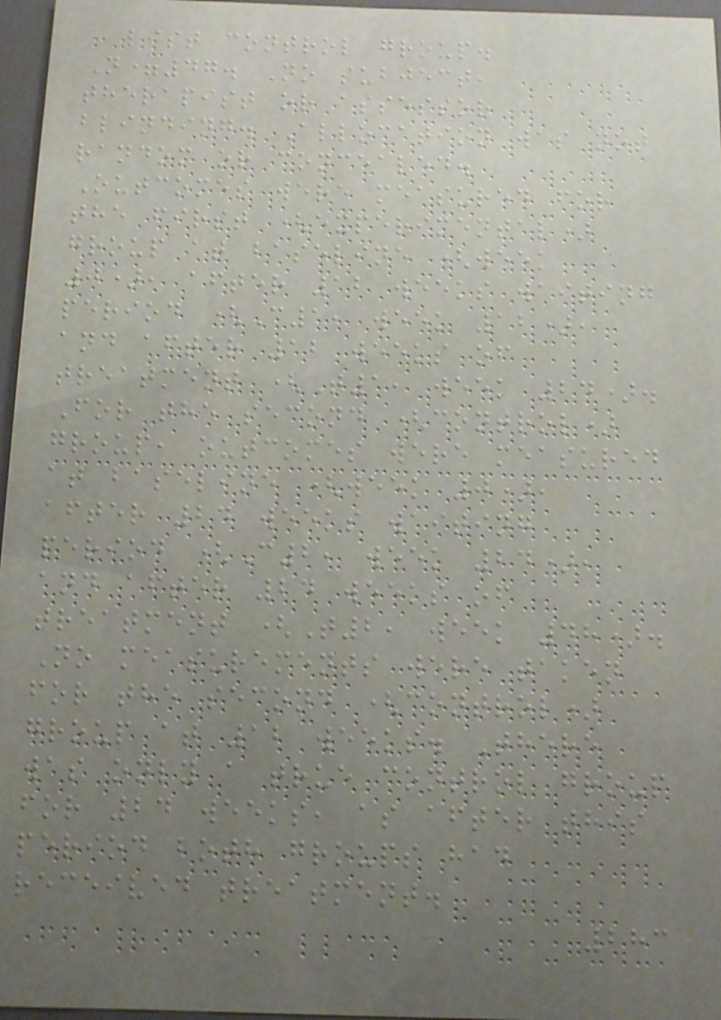list control group.
N=47. No subject,
therapist or assessor
blinding. Allocation was not
random or concealed.
Outcomes were measured for
the first (experimental)
group at baseline (week
0), after 12 weeks waiting
period (C1, week 12),
and after 12 weeks of
treatment (T1, week 24).
For the second (control)
group, outcomes were measured
at baseline (week 0),
after 24 weeks waiting
period (C2, week 24),
and after 24 weeks of
treatment (T2, week 48).
No measurements were taken
for the second (control)
group at 12 weeks. There
was only a true control group
for 24 weeks, as after this
period both groups had
received treatment.
283
